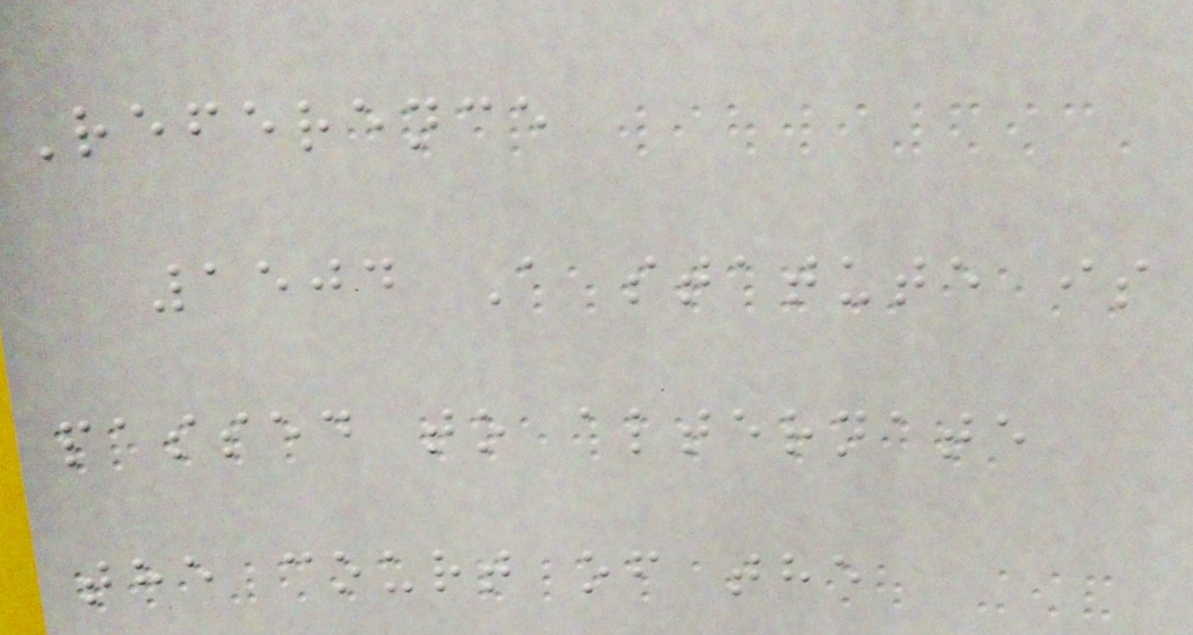Reference
1504 A statute is
passed to alternate
the court of the
